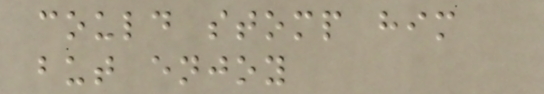could stomp him
but enjoy
